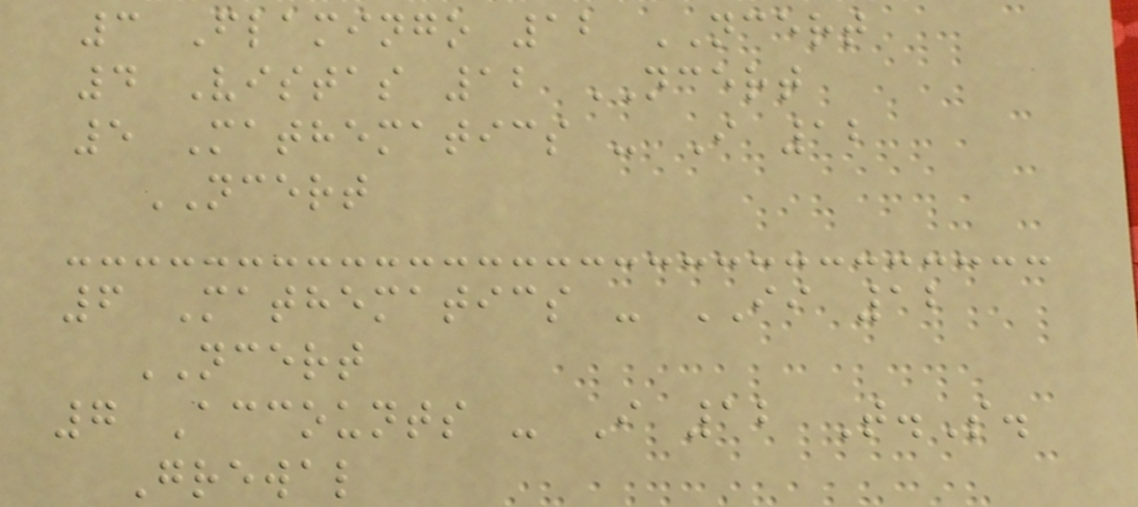3 Flamingo 12 NCERT
4 Vistas 12 NCERT
5 Mathematics - I 12
NCERT
6 Mathematics - II 12
NCERT
7 Accounts - I 12 T.S.
Grewal
